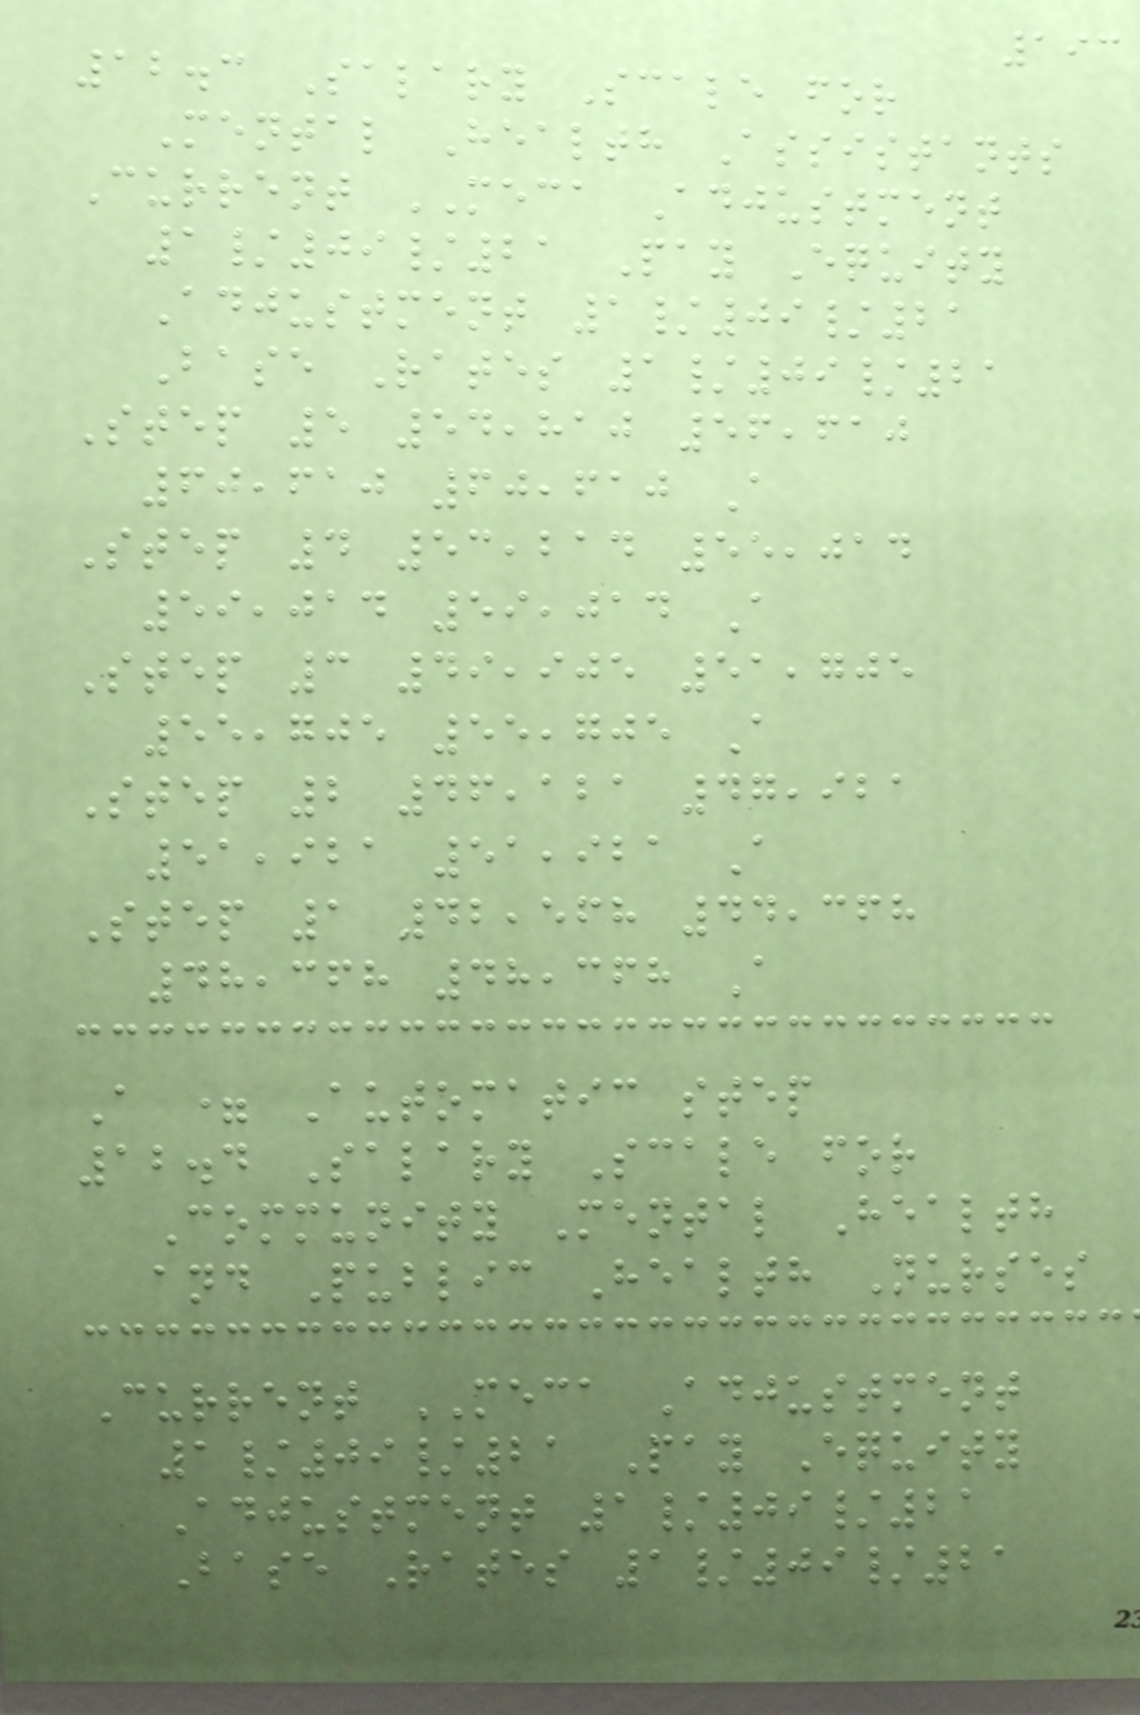193
12.3 Salary Scale for
Mental Health Assistants
Current MECA Adjustment
1/09/21 Pay Equity
Adjustment 1/09/21
Base Rates 1/09/21
Step 5 54,810 56,610
60,610 60,610 A
Step 4 53,214 55,014
59,014 59,014 A
Step 3 49,905 51,705
55,705 55,705 A
Step 2 46,121 47,921
51,921 51,921 A
Step 1 42,568 44,368
48,368 48,368 A
A = Automatic step
12.4 Salary Scale for
Community Mental Health
and Public Health Nurses
Current MECA Adjustment
1/09/21 Pay Equity
Adjustment 1/09/21
Base Rates 1/09/21
